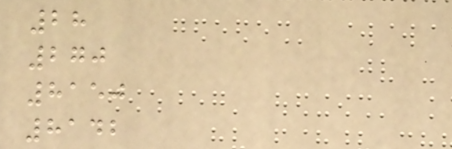28
270
8150
8142
